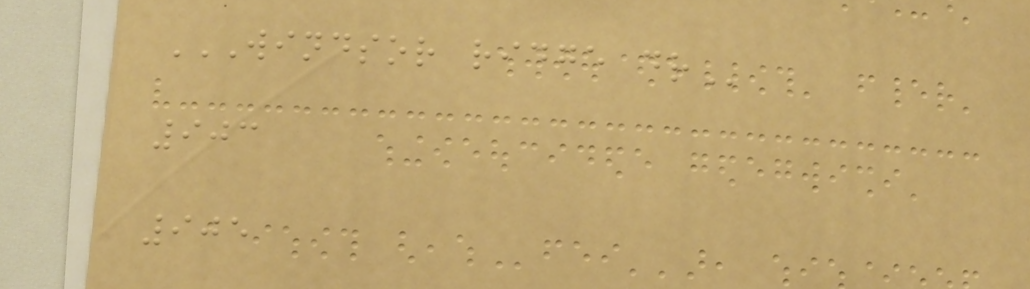WINDSOR RIDGE DR
903
905
